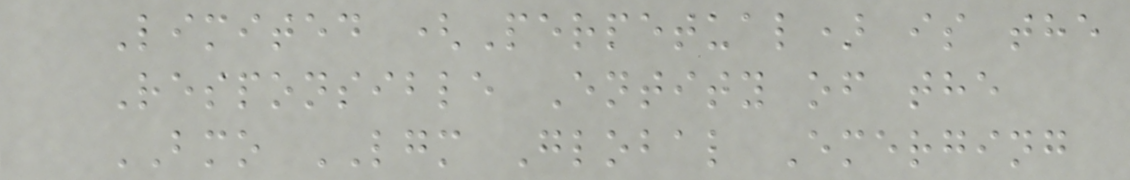Limited (Perpetual) is the
Responsible Entity of the
BMO LGM Global Emerging
